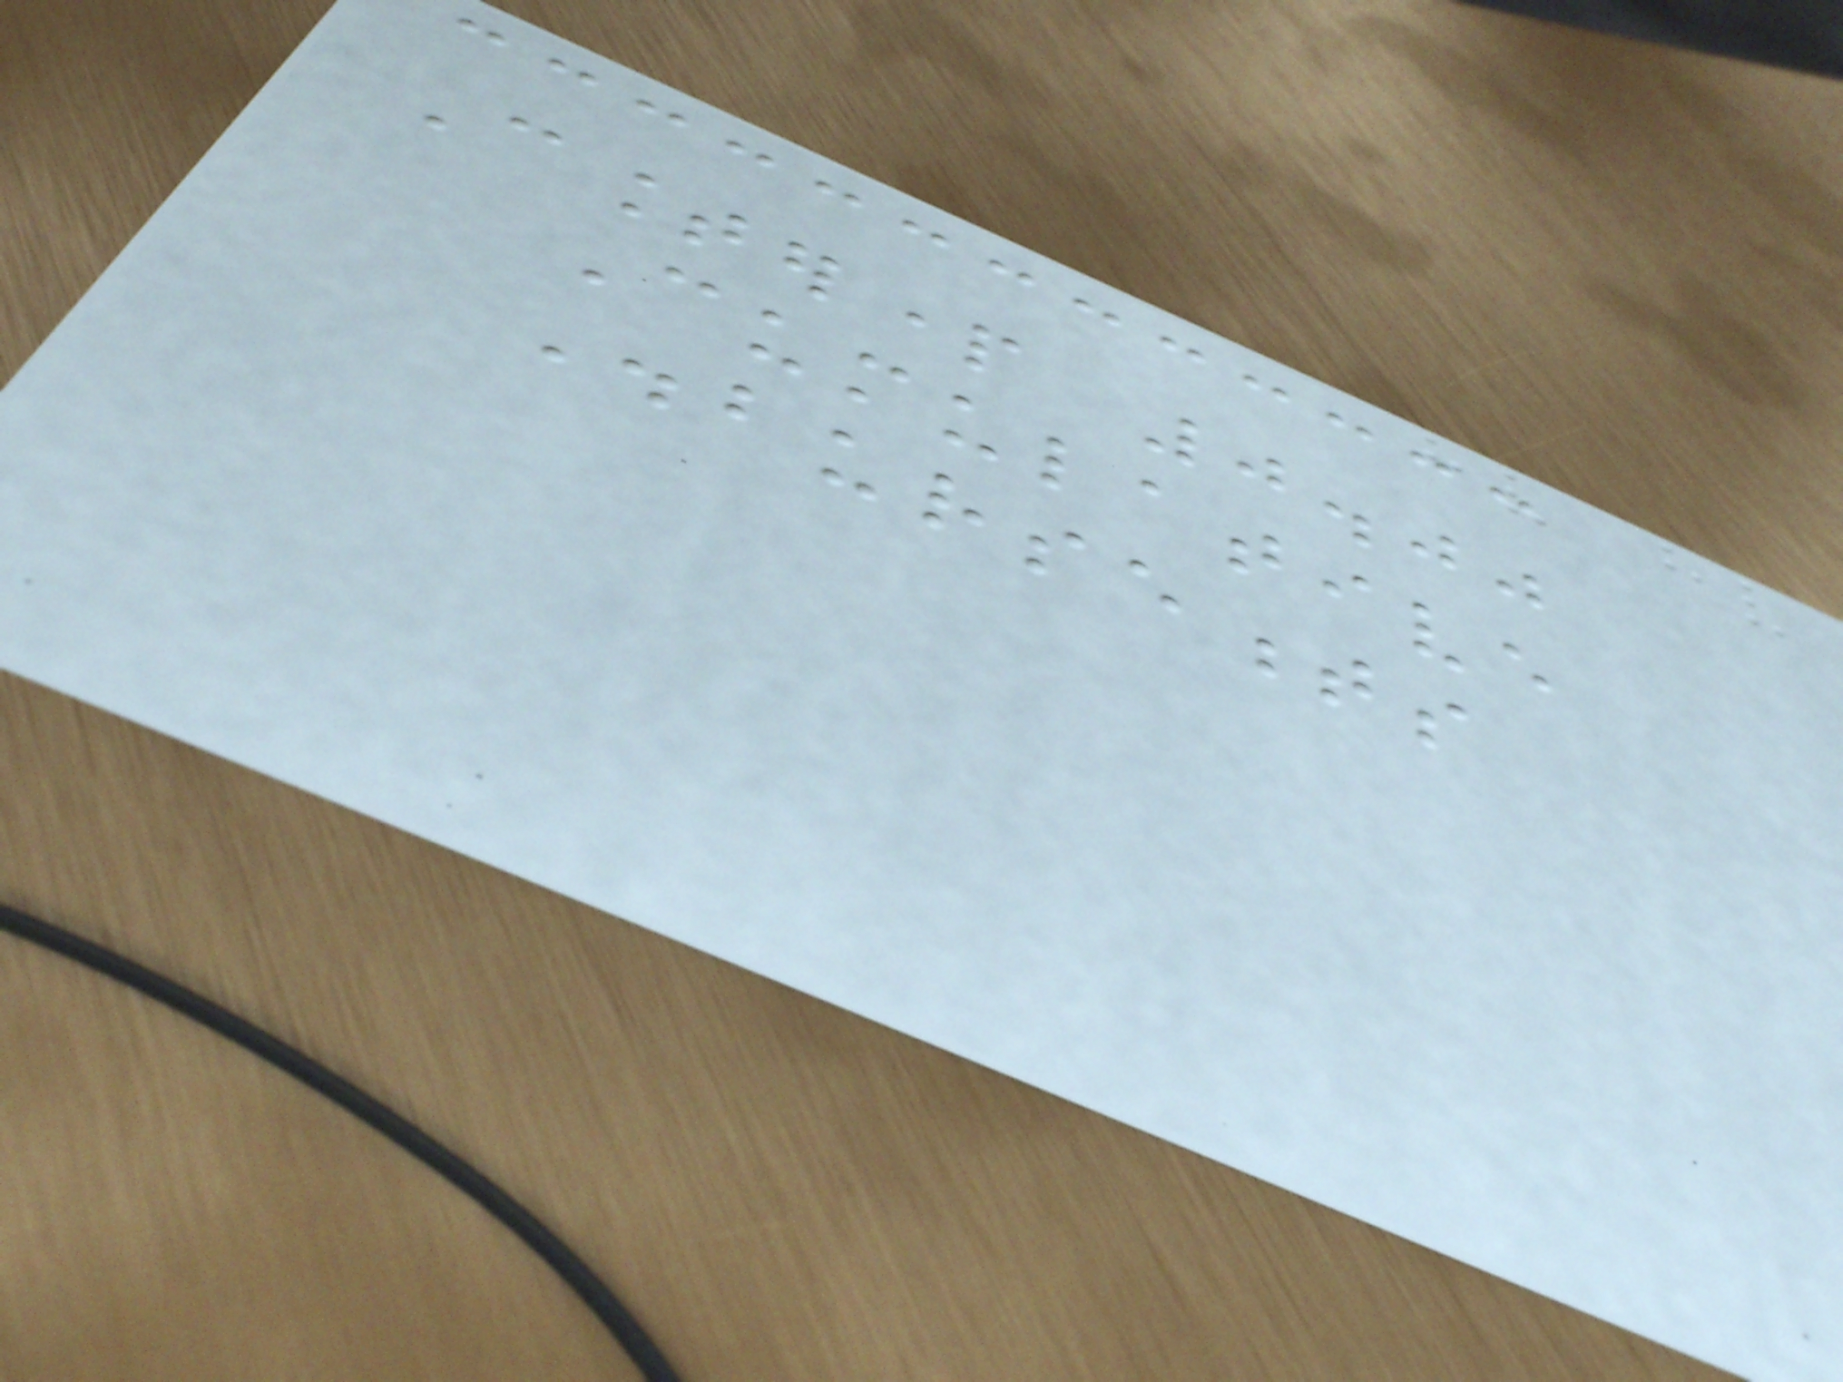Counterpart 0.00
Cumulative
Disbursements
